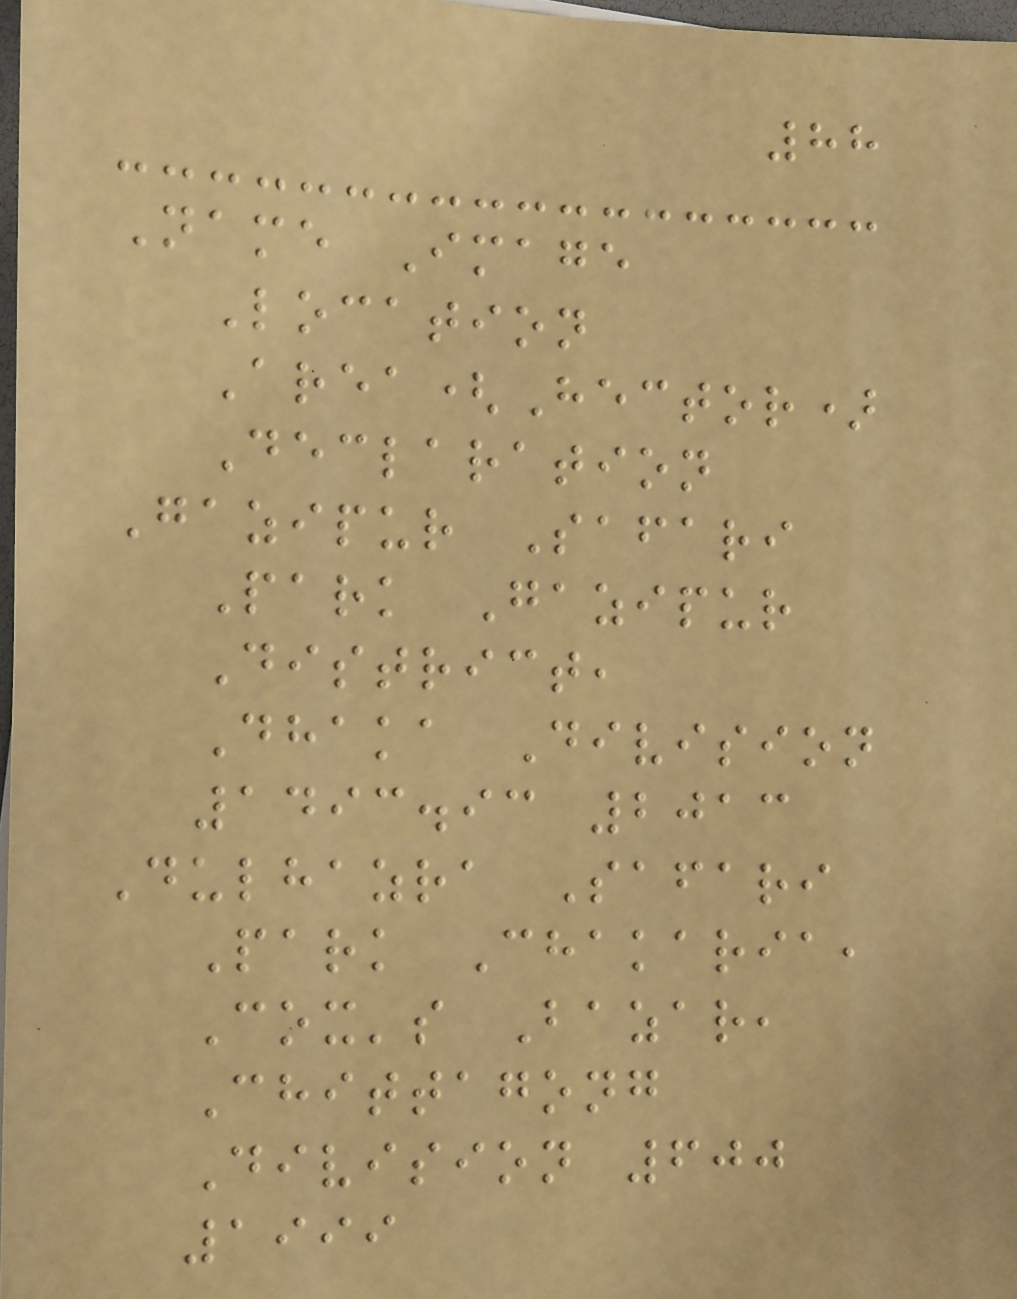88
Name Image
Location
Area(Hector)
Declaration
Gazipur Safari
Park Gazipur
District,
Dhaka Division
1493.93 2013
Dulhazra Safari
Park Chakaria,
Cox's Bazar,
Chittagong
Division 600
1999
